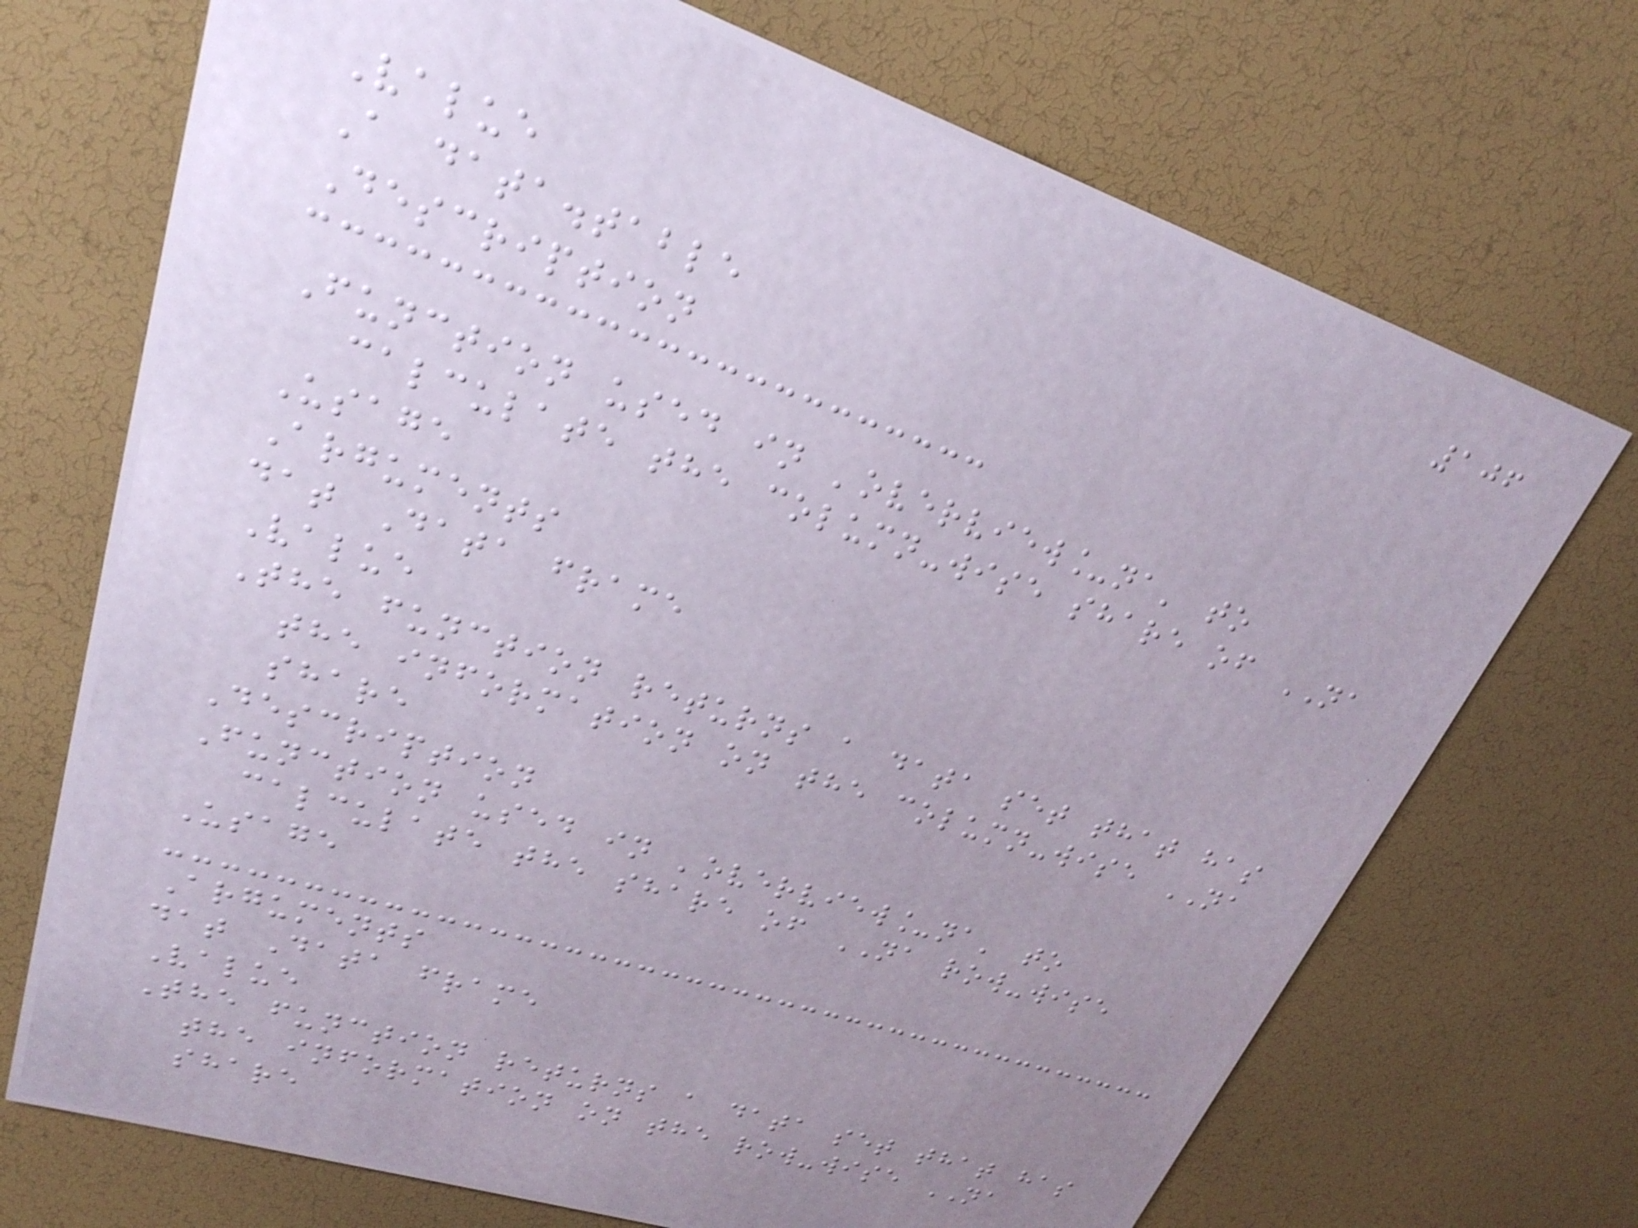106
Value
A data.table
Description
Function used in 'overview_na' to
calculate the column-wise share of NA
Usage
Arguments
dat Data frame
Value
The function returns a data set that has
the information on the column-wise NA
share
Description
Function used in 'overview_na' to
calculate the share of NA row-wise
Usage
Arguments
dat Data frame
Value
The function returns a data set that has
the information on the row-wise NA
share
